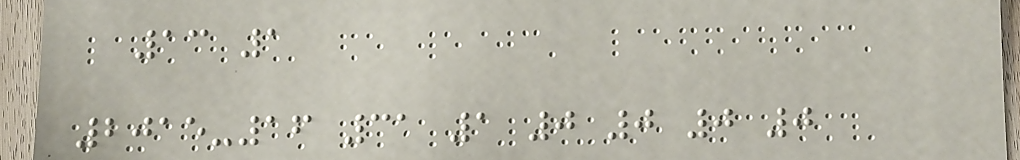13 1
2015-16 31 1 0 0 0 0
